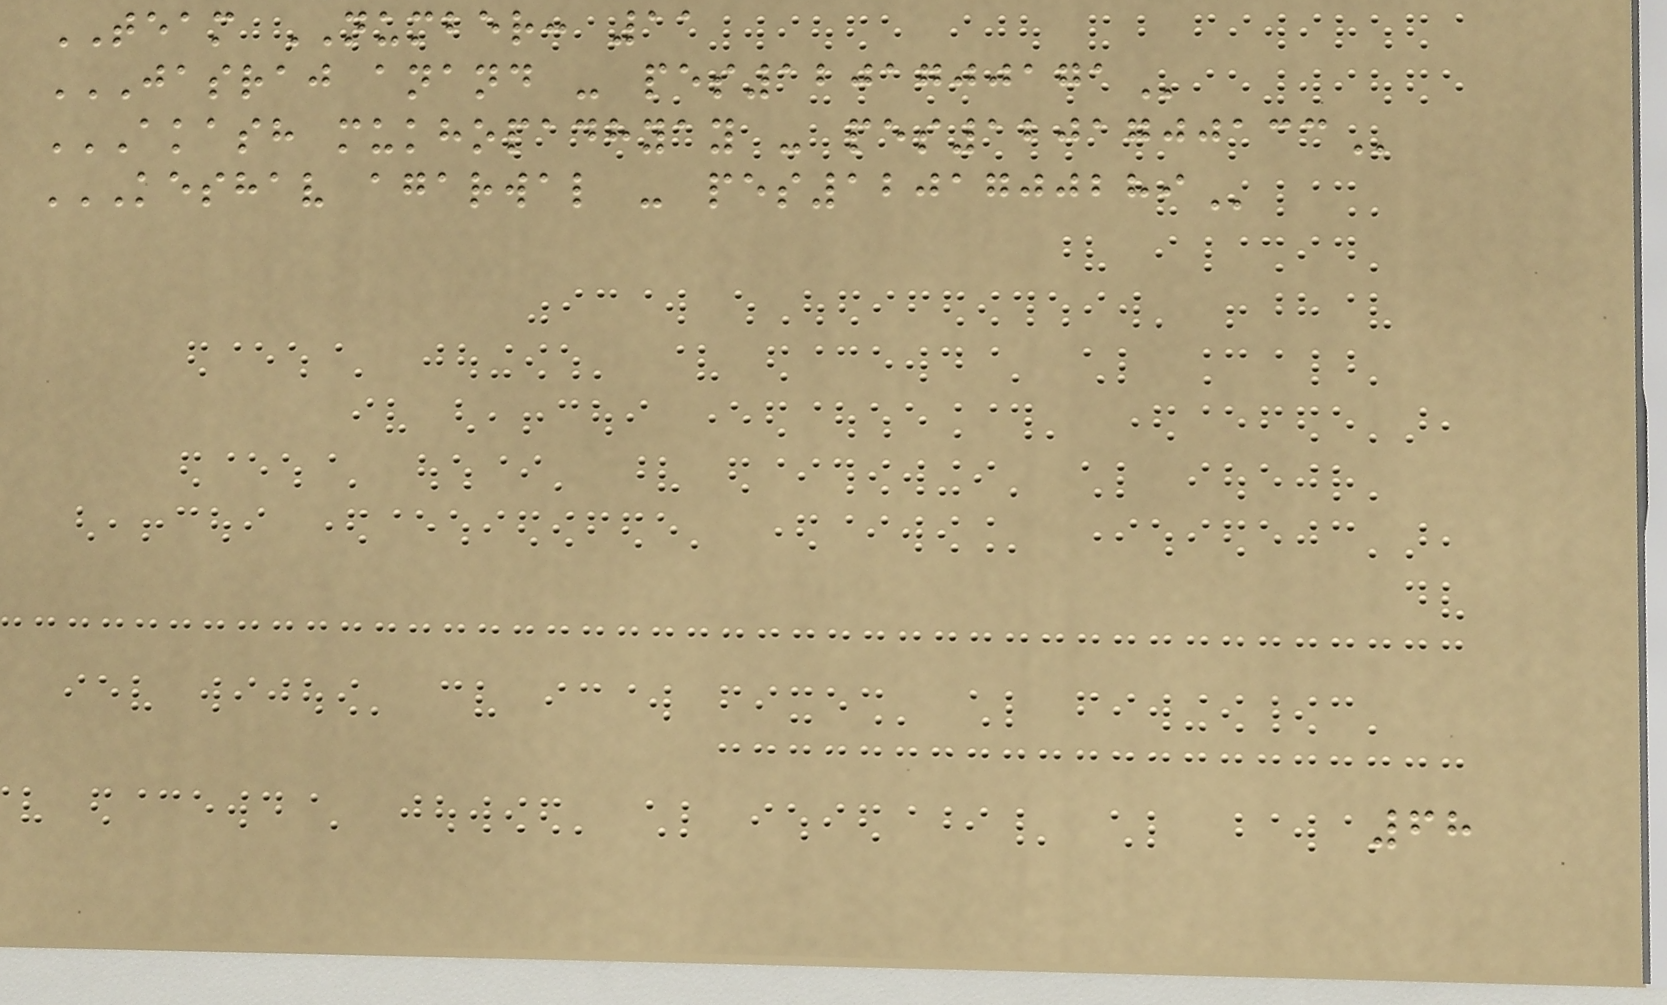TEAM NUMBER: 11
JASRAJ ANAND - PES1201700171
AKASH MUKHOPADHYAY - PES1201700133
KESHAV AGARWAL - PES1201700289
68
